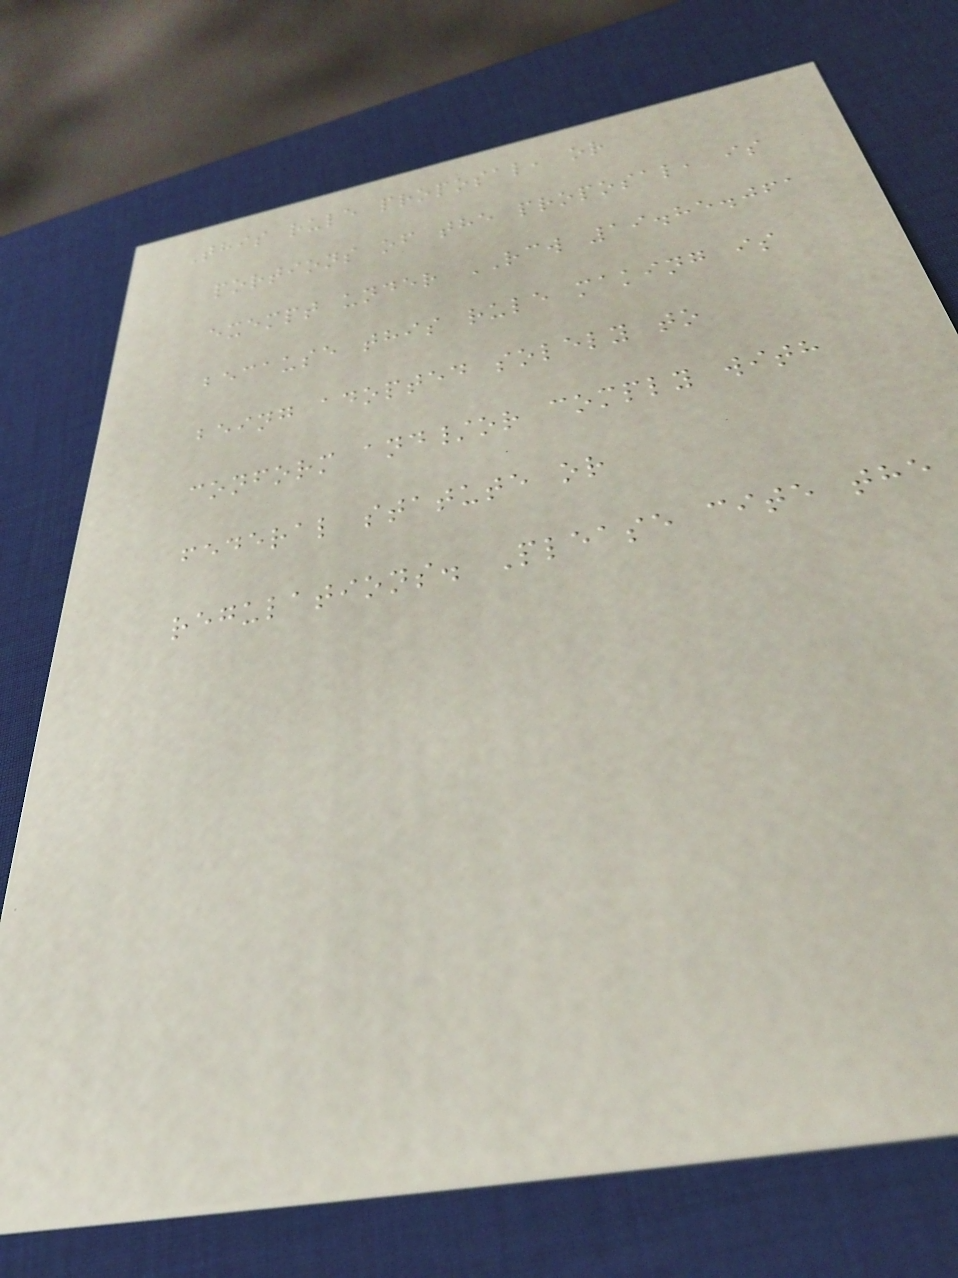This rule proposal, or
portions of the proposal, is
exempt under RCW 19.85.061
because this rule making is
being adopted solely to
conform and/or comply with
federal statute or
regulations. Please cite the
